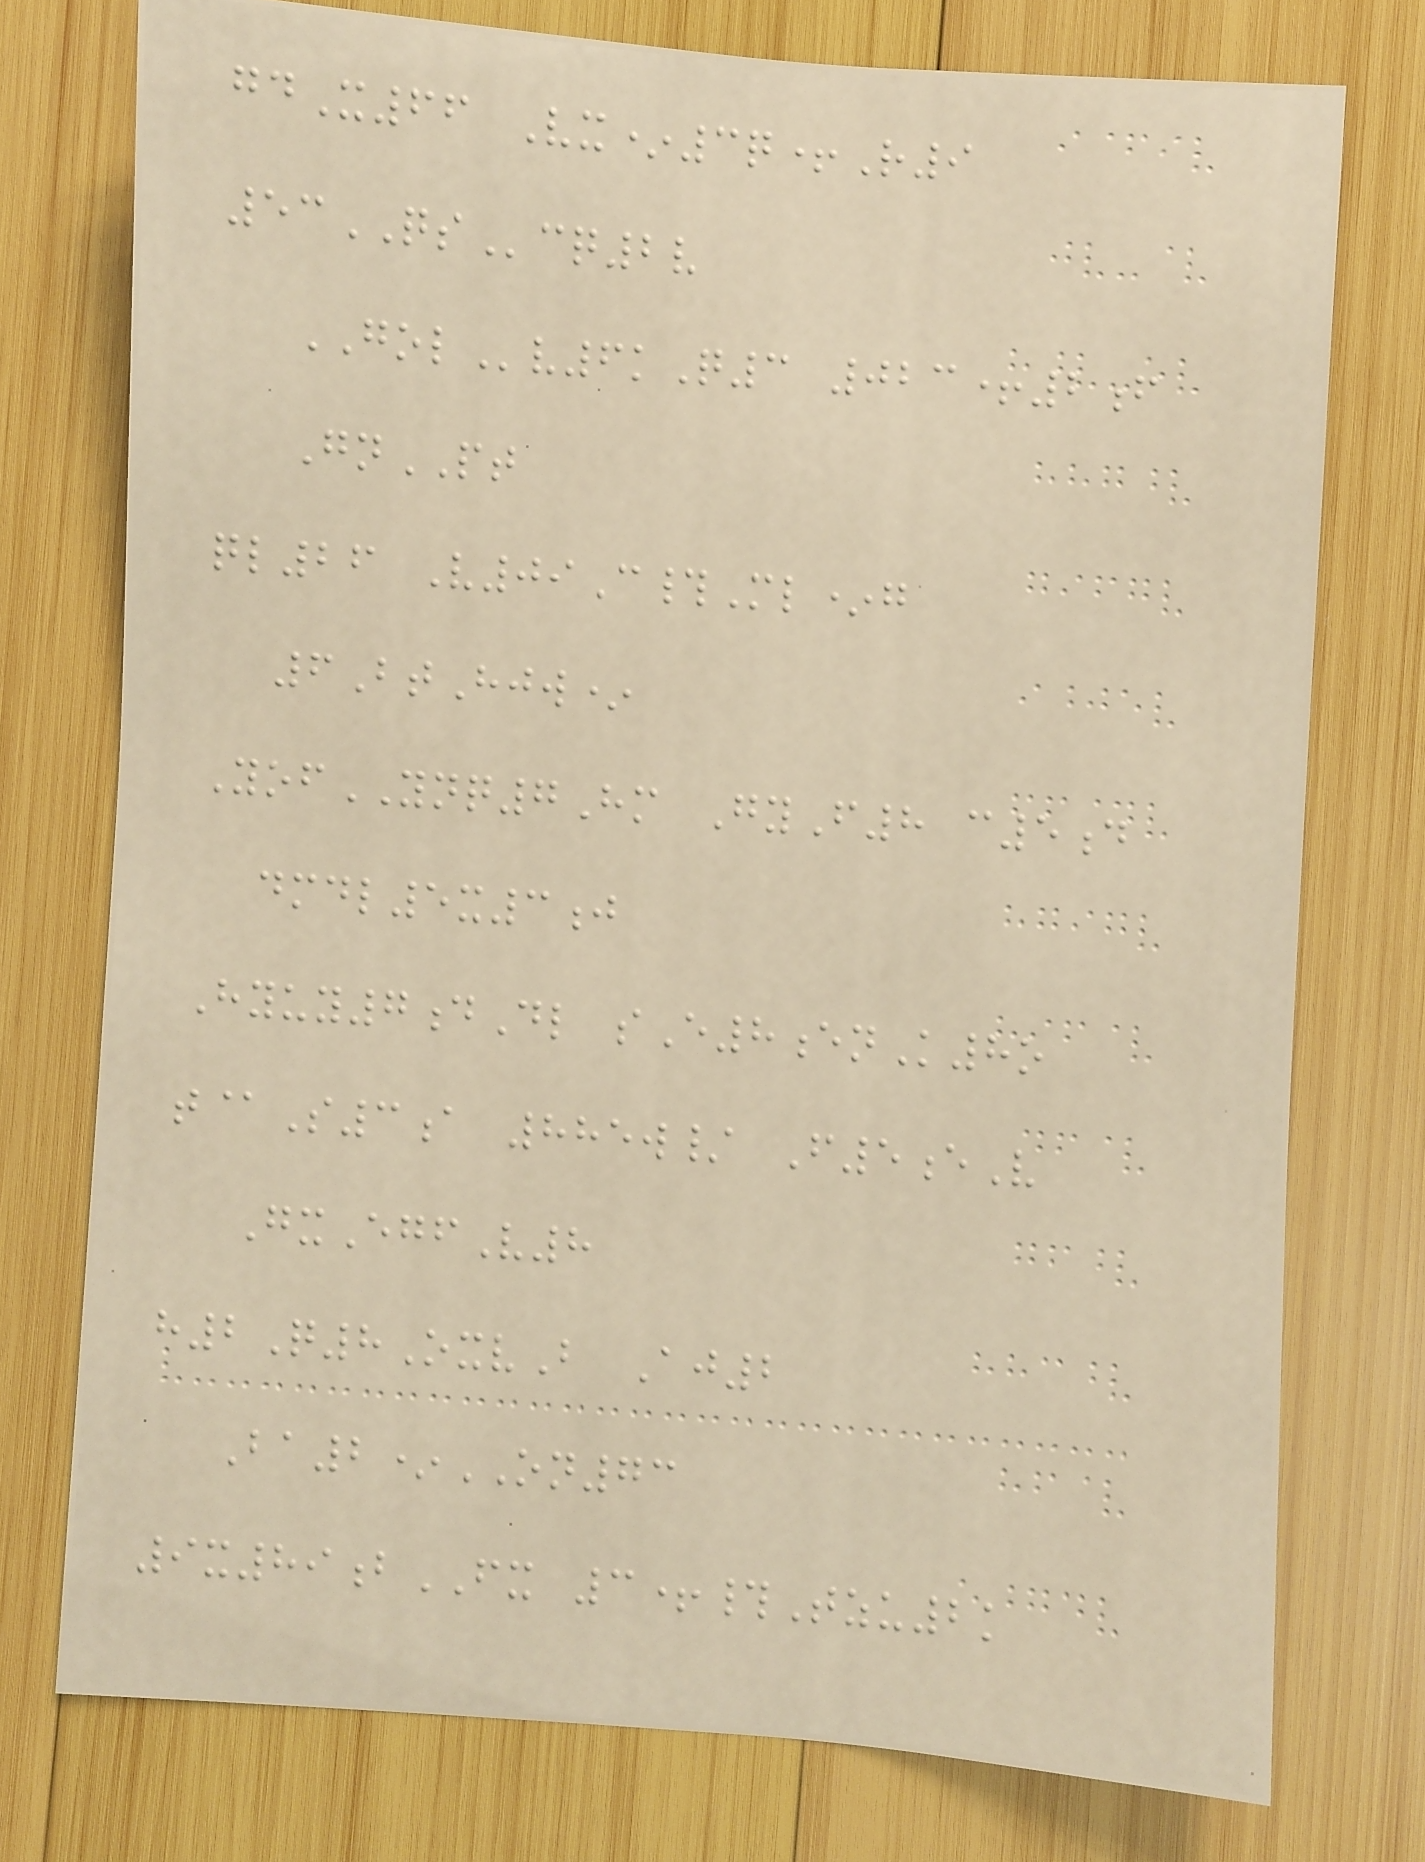gdX66 Vx*3q+R9
53QScq2v
GOLv6kQ3 023+2f
GnPT
ql26 V09C#Ml*g
6BtHjw*
YofYNQ7Hm GyF8 c5d
dmdl5x3j
Hyuy7dDl sE8enK8o
t@S3a 885w/ F5eV
GxEgfV8
h2Q8OxvB Aj2
Ba2*ON73
9x89bFX 3+#Tzu2k
